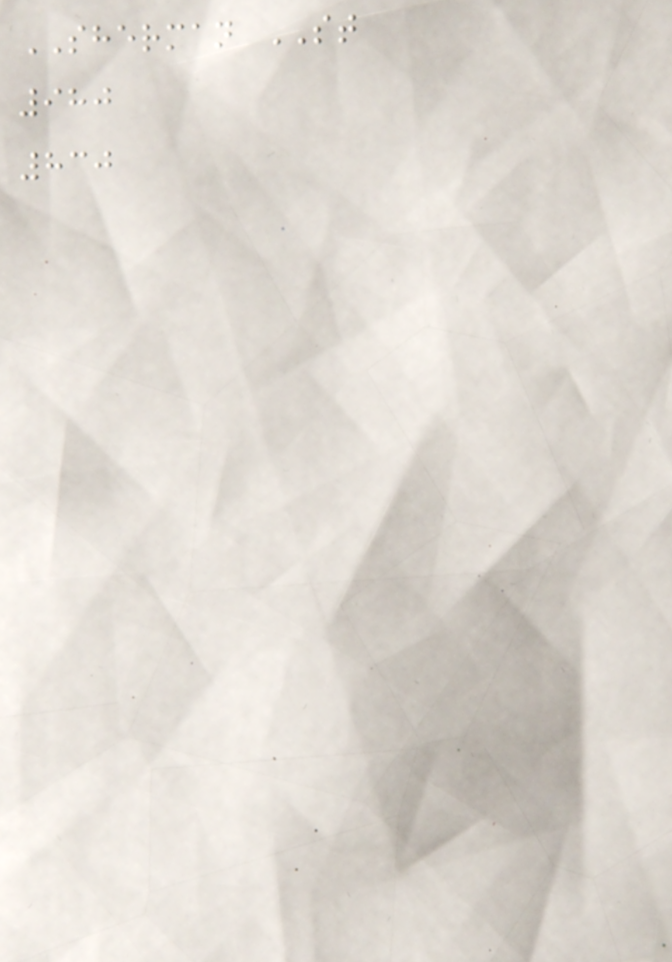SHERMAN ST
980
830
